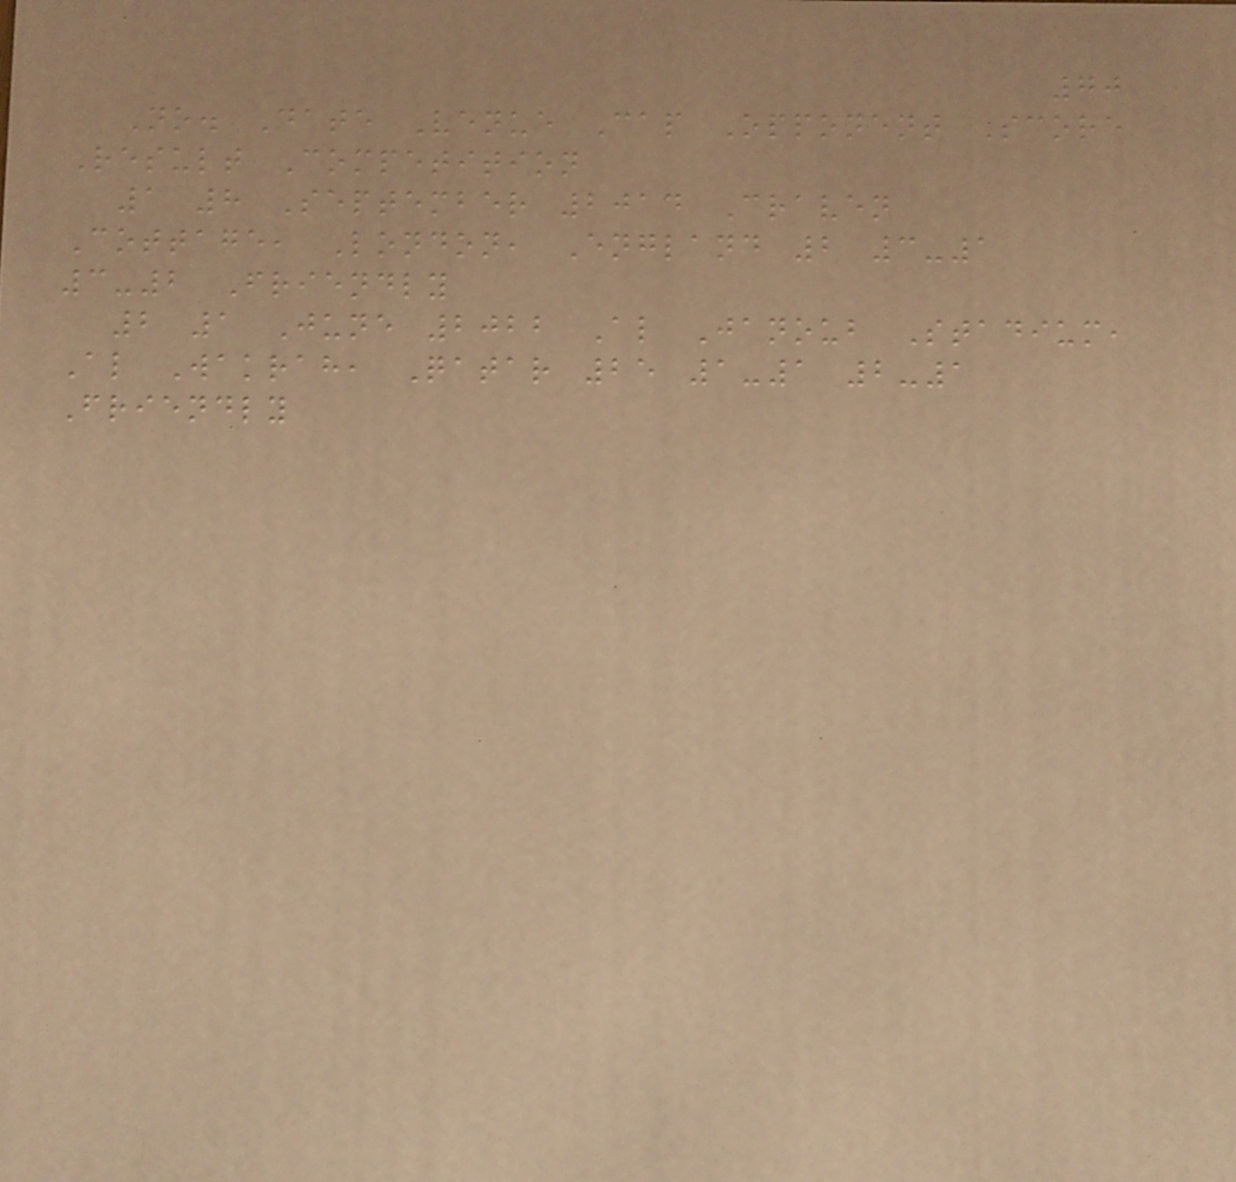70
No. Date Venue Cap Opponent Score
Result Competition
1 8 September 2014 Craven
Cottage, London, England 2 3-1
3-2 Friendly
2 1 June 2022 Al Janoub Stadium,
Al Wakrah, Qatar 25 1-1 2-1
Friendly
